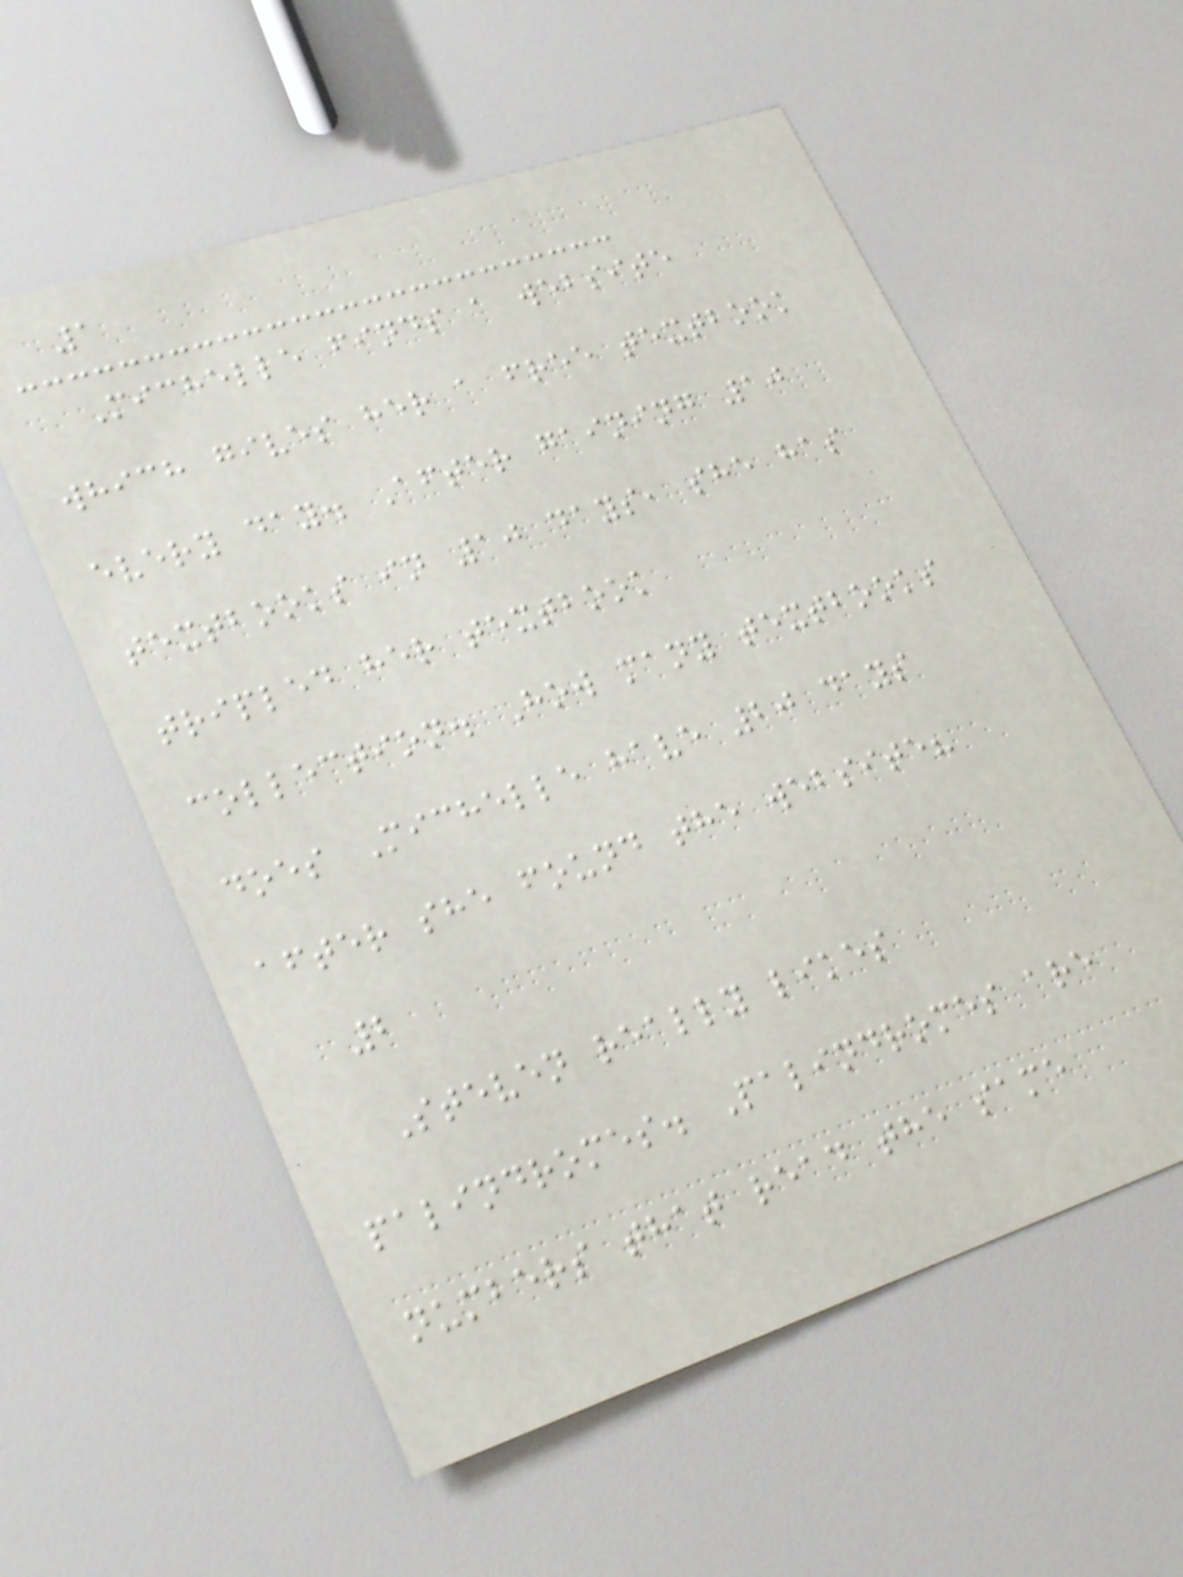1
Michelle finds a website
which gives her a free textbook
every day. After gaining 10
textbooks in 10 days, she has
tripled her textbook
collection. How many textbooks
does Michelle have 20 days
after she found the website?
2
Steven really likes
palindromes. Palindromes are
numbers that read the same
